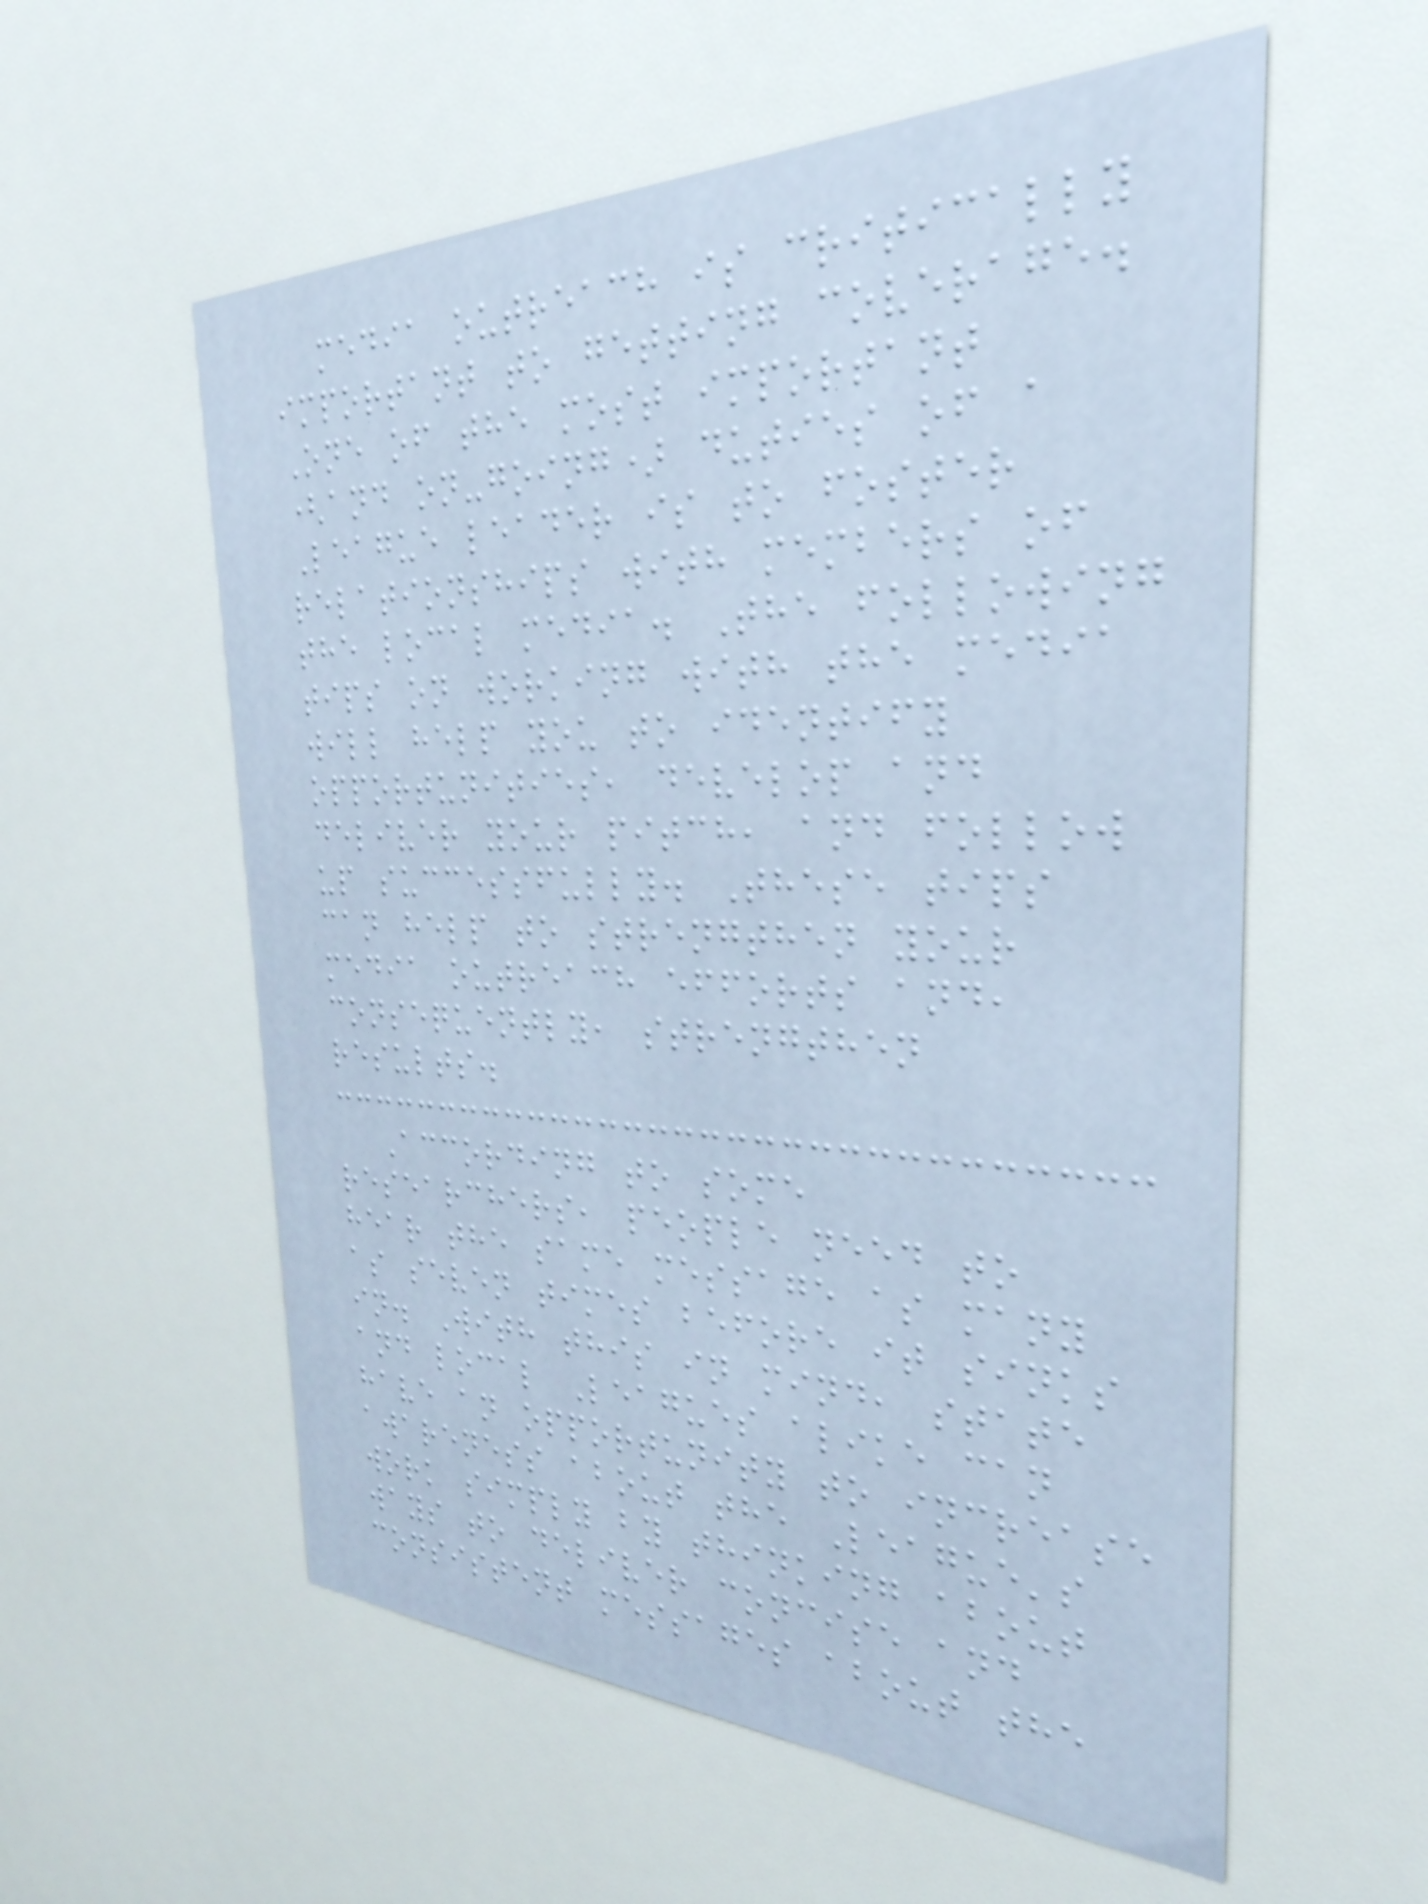media outreach is critically
important to getting coverage.
One of the most important
(and on-going) duties of a
League leader is to foster
relationships with members of
the local media. The following
tips on working with the media
will help you to identify
opportunities, develop and
deliver your pitch, and follow
up successfully. These tips
can help to strengthen your
media outreach efforts and,
consequently, strengthen
results.
According to some
researchers, people need to
hear the same message as many
as seven times before it sinks
in. With this in mind, state
and local Leagues alike can
have an opportunity to increase
awareness about the League's
work simply by thinking about
ways to deliver concise and
consistent messages about the
